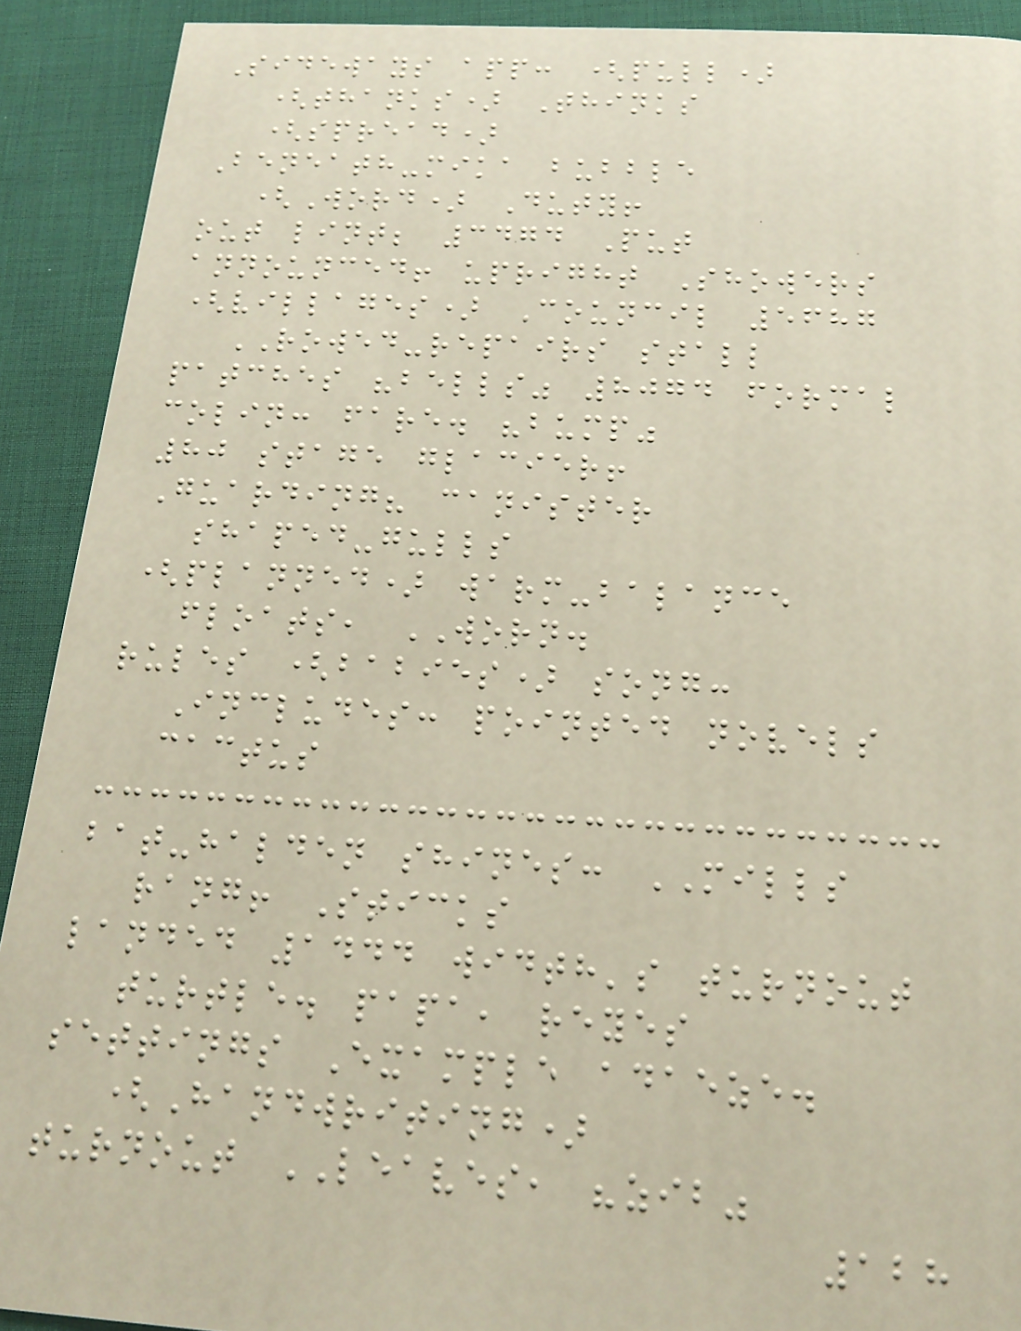Sideways app: (pull)
(thanks) Thinks
(spread)
Beneath-mika bubble
(Word) Duty!
out lint; 3474 Put
announced! upright Showers
(villages) Council 5687
ROWED-repairs stall
patches "bells" 8074 formal
colin: fare. "bump"
80 stage glacier!
Guarding? canister
shaped-gulls
(planned) warm-balance
floats, WORN.
rules (babies) song:
Includes: pointed novels
cactus
bat-halden shines: MILLS
rang! Sticks
landed 1444 width's turnout
turtle. papa, reyes
settings Example adaeze.
(Handwriting)
turnout LEAVES, "zib"
128
